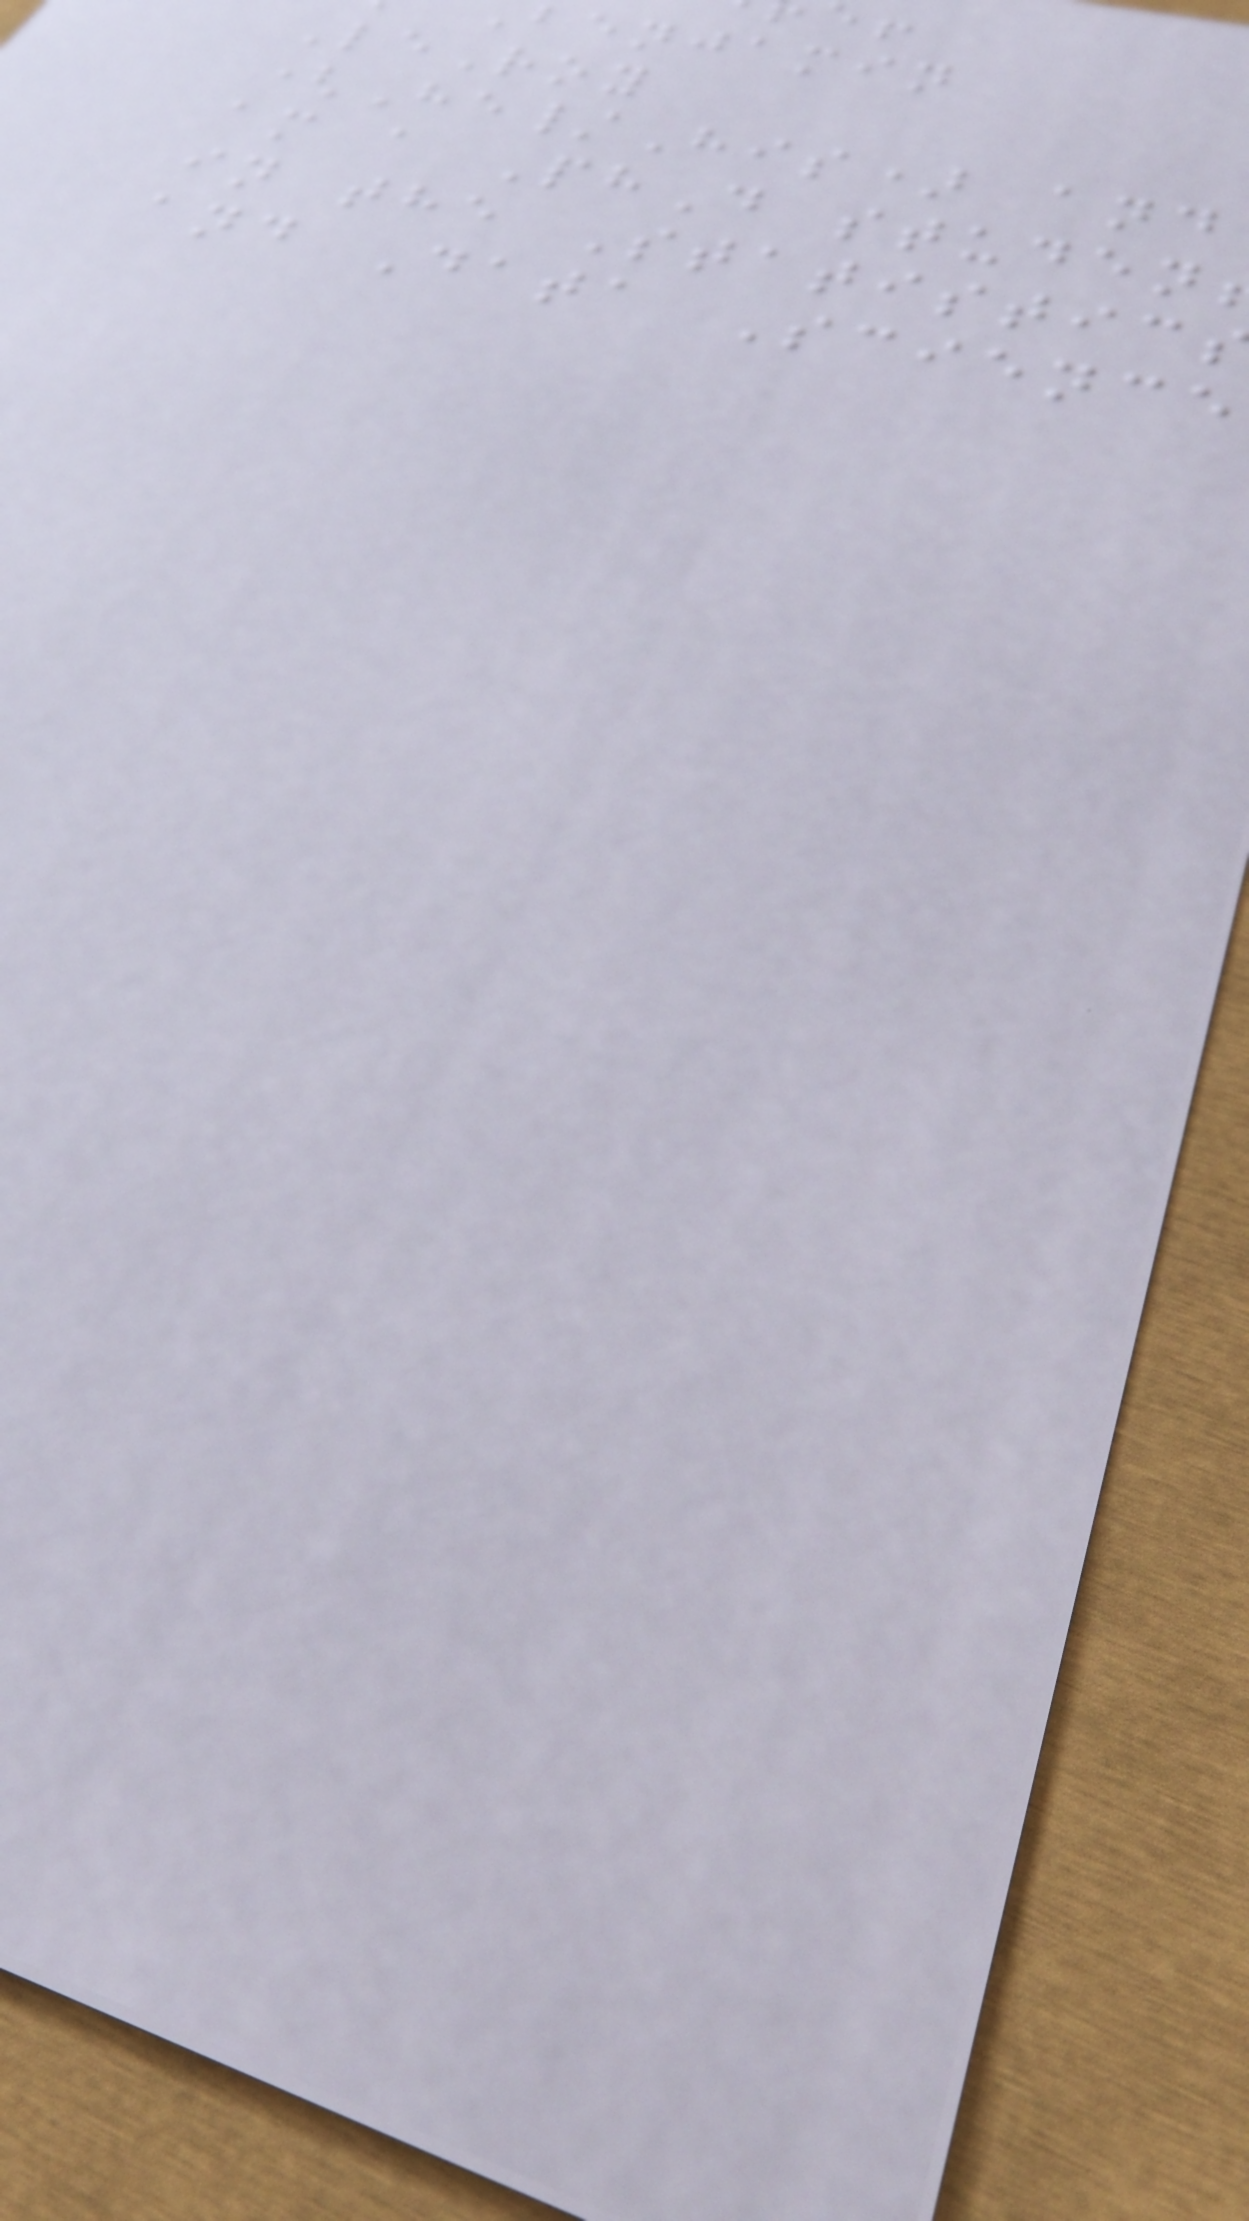benjamin
LeRoy
(He/His) and
am a PhD studen
in the Statistic
and Data Science
